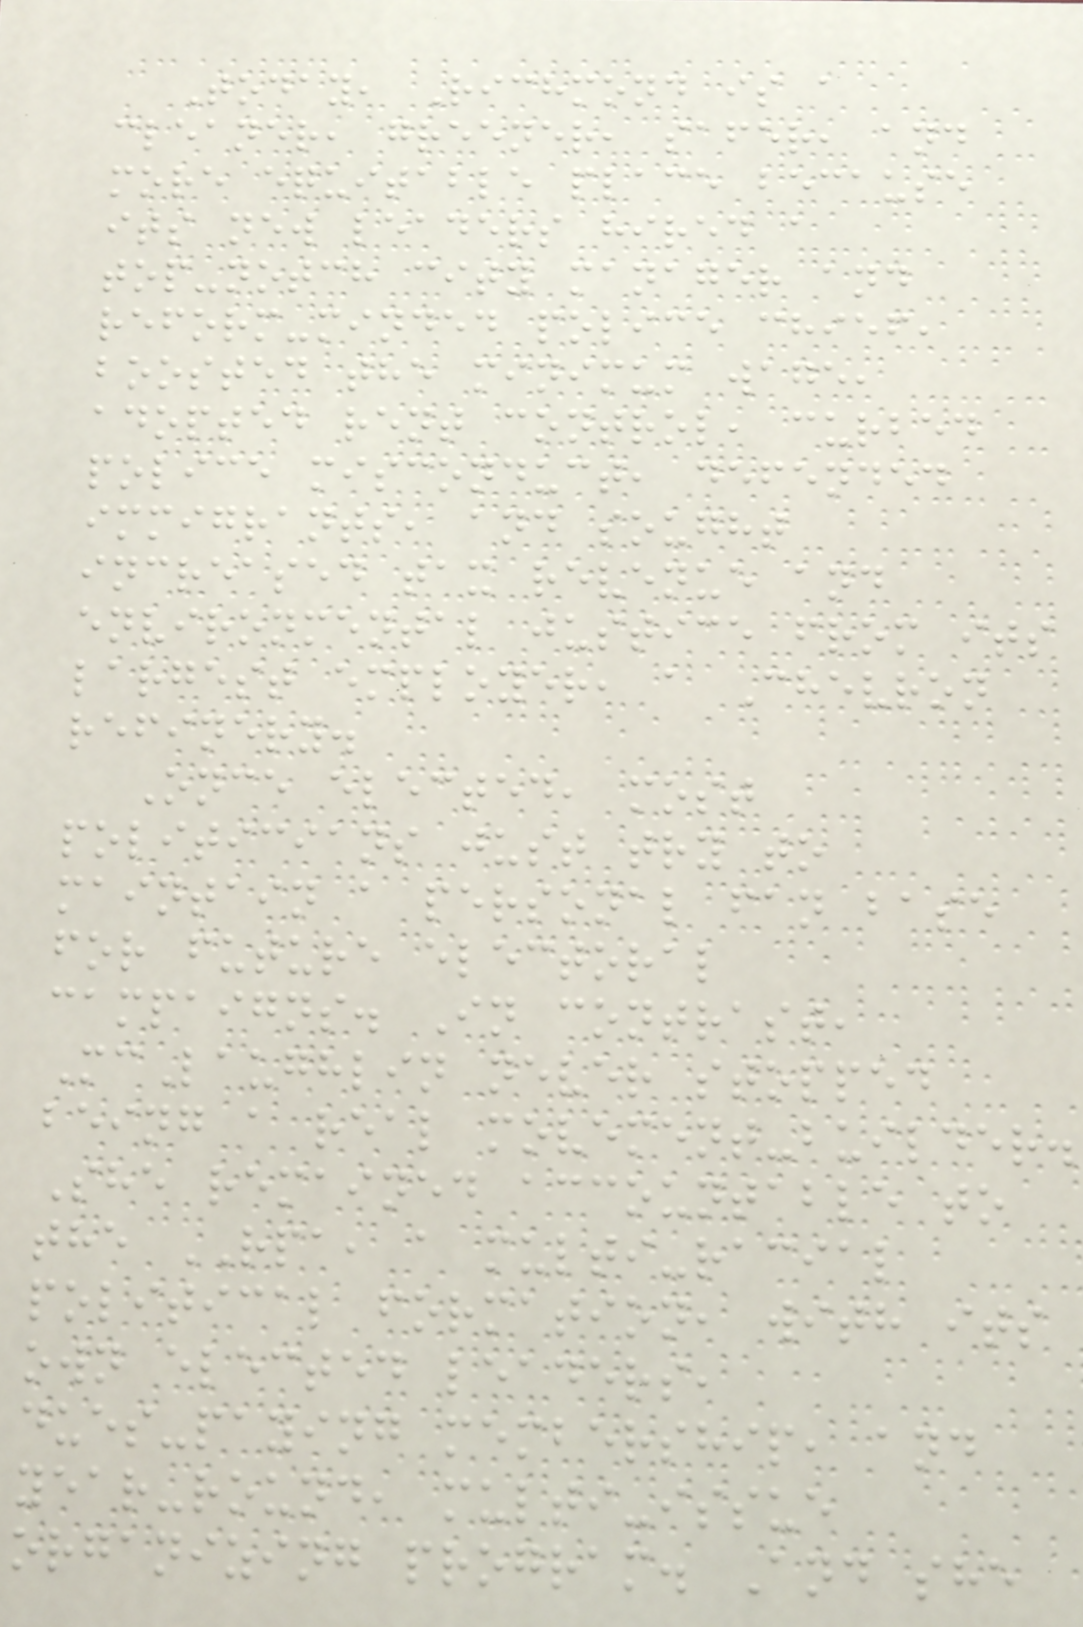Today, Richmond is a
cleaner, greener, safer, and
more equitable place because
its new leaders hired a
top-notch city manager and
reform-minded police chief,
boosted the minimum wage,
adopted rent control, curbed
police misconduct, defended
immigrants, and sought
increased tax revenue and
environmental justice from its
largest employer, a Chevron
refinery.
Once elected, most
politicians just try to
maintain a personal fan base
for future electoral
campaigns. In contrast,
McLaughlin never stopped
being a real movement-builder.
She remained accountable to
the RPA, a multi-racial
political formation, with its
own elected leaders,
dues-paying membership, and
year-round, multi-issue
organizing program. And she
